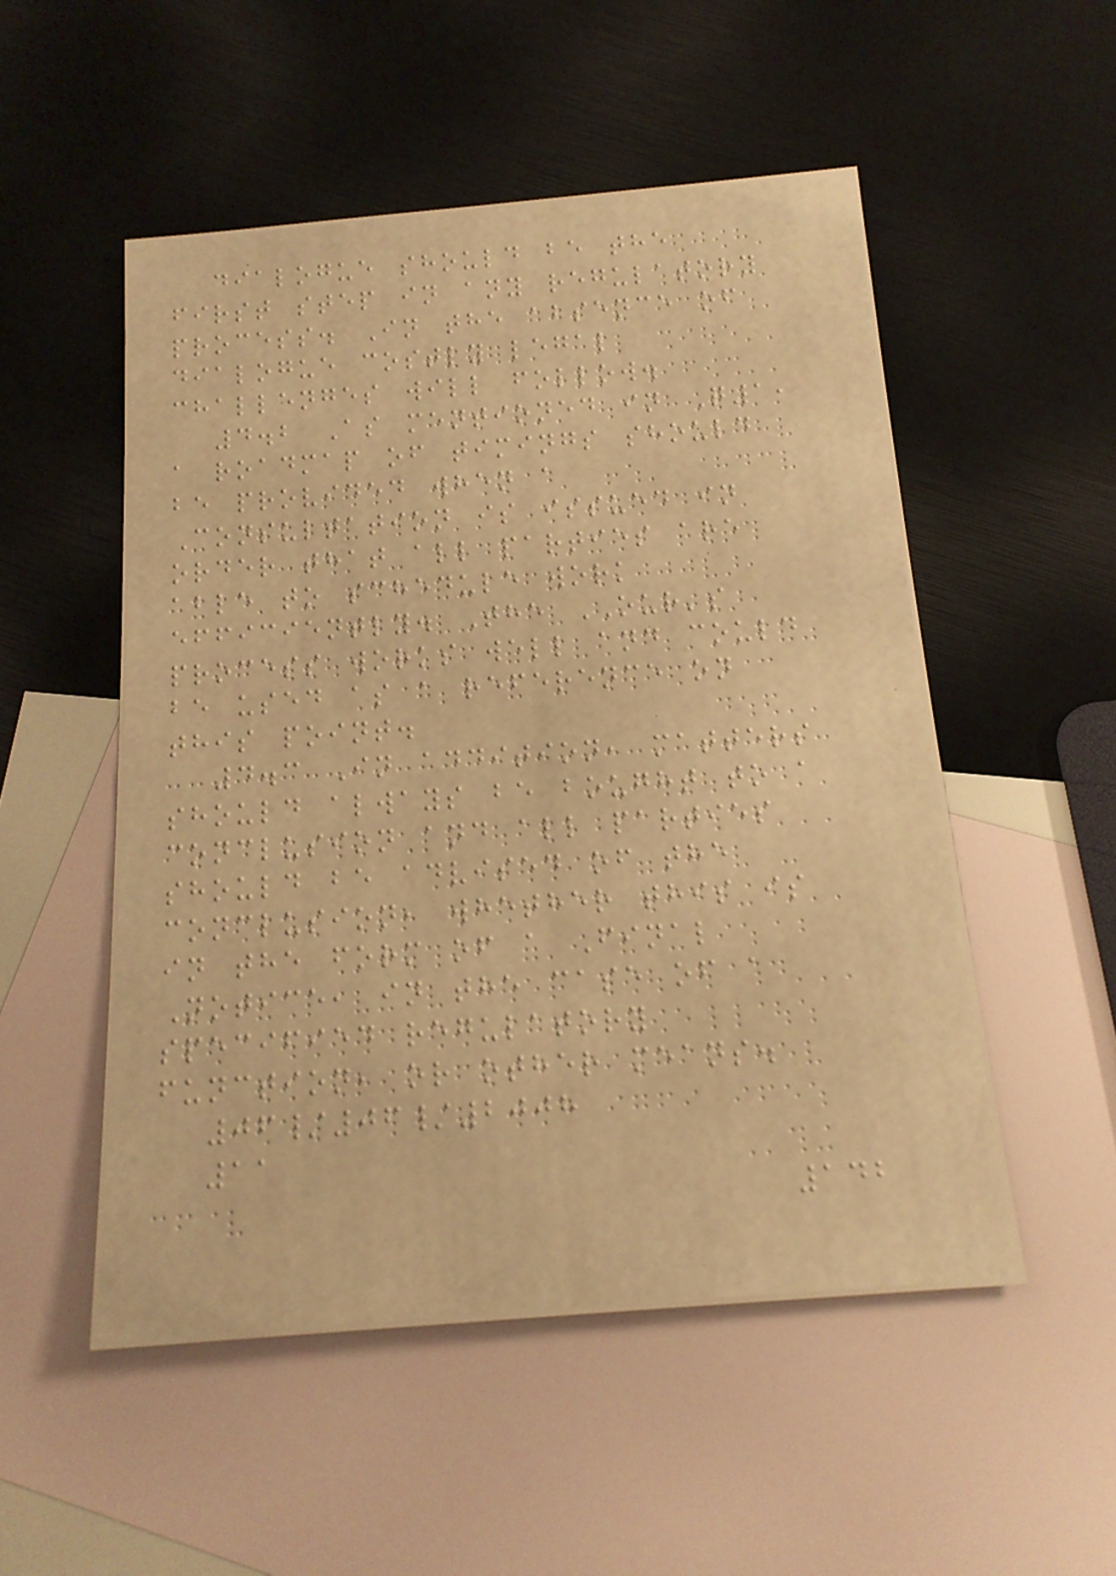dialogue should be the
first step in any regulatory
process. In the absence of
dialogue costly legal
challenges will follow.
4.2 As mentioned in Q1,
a roadmap of timings should
be provided when a
Consultation is issued in
order that all parties are
able to schedule work
efficiently. The OUR's
process works well and could
be used as a reference on
this point.
4.3 In addition, matters
should always be bought to a
conclusion and all parties
should be advised of the
conclusion, whether this is
in the form of a Final
Notice, in the case of a
specified regulatory
function, or other means.
06/06/2008
11
142
